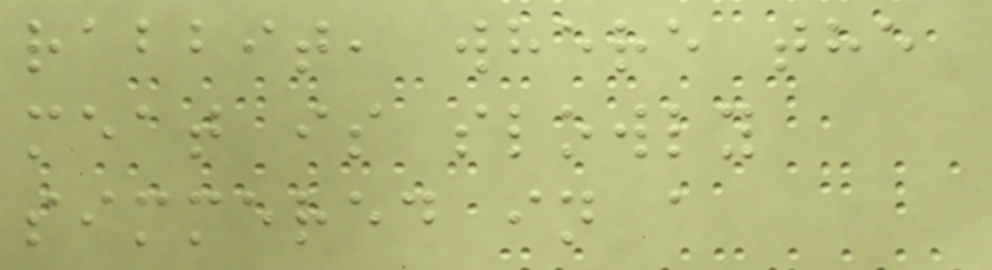rabbit, where the
meat is slowly
simmered in a
